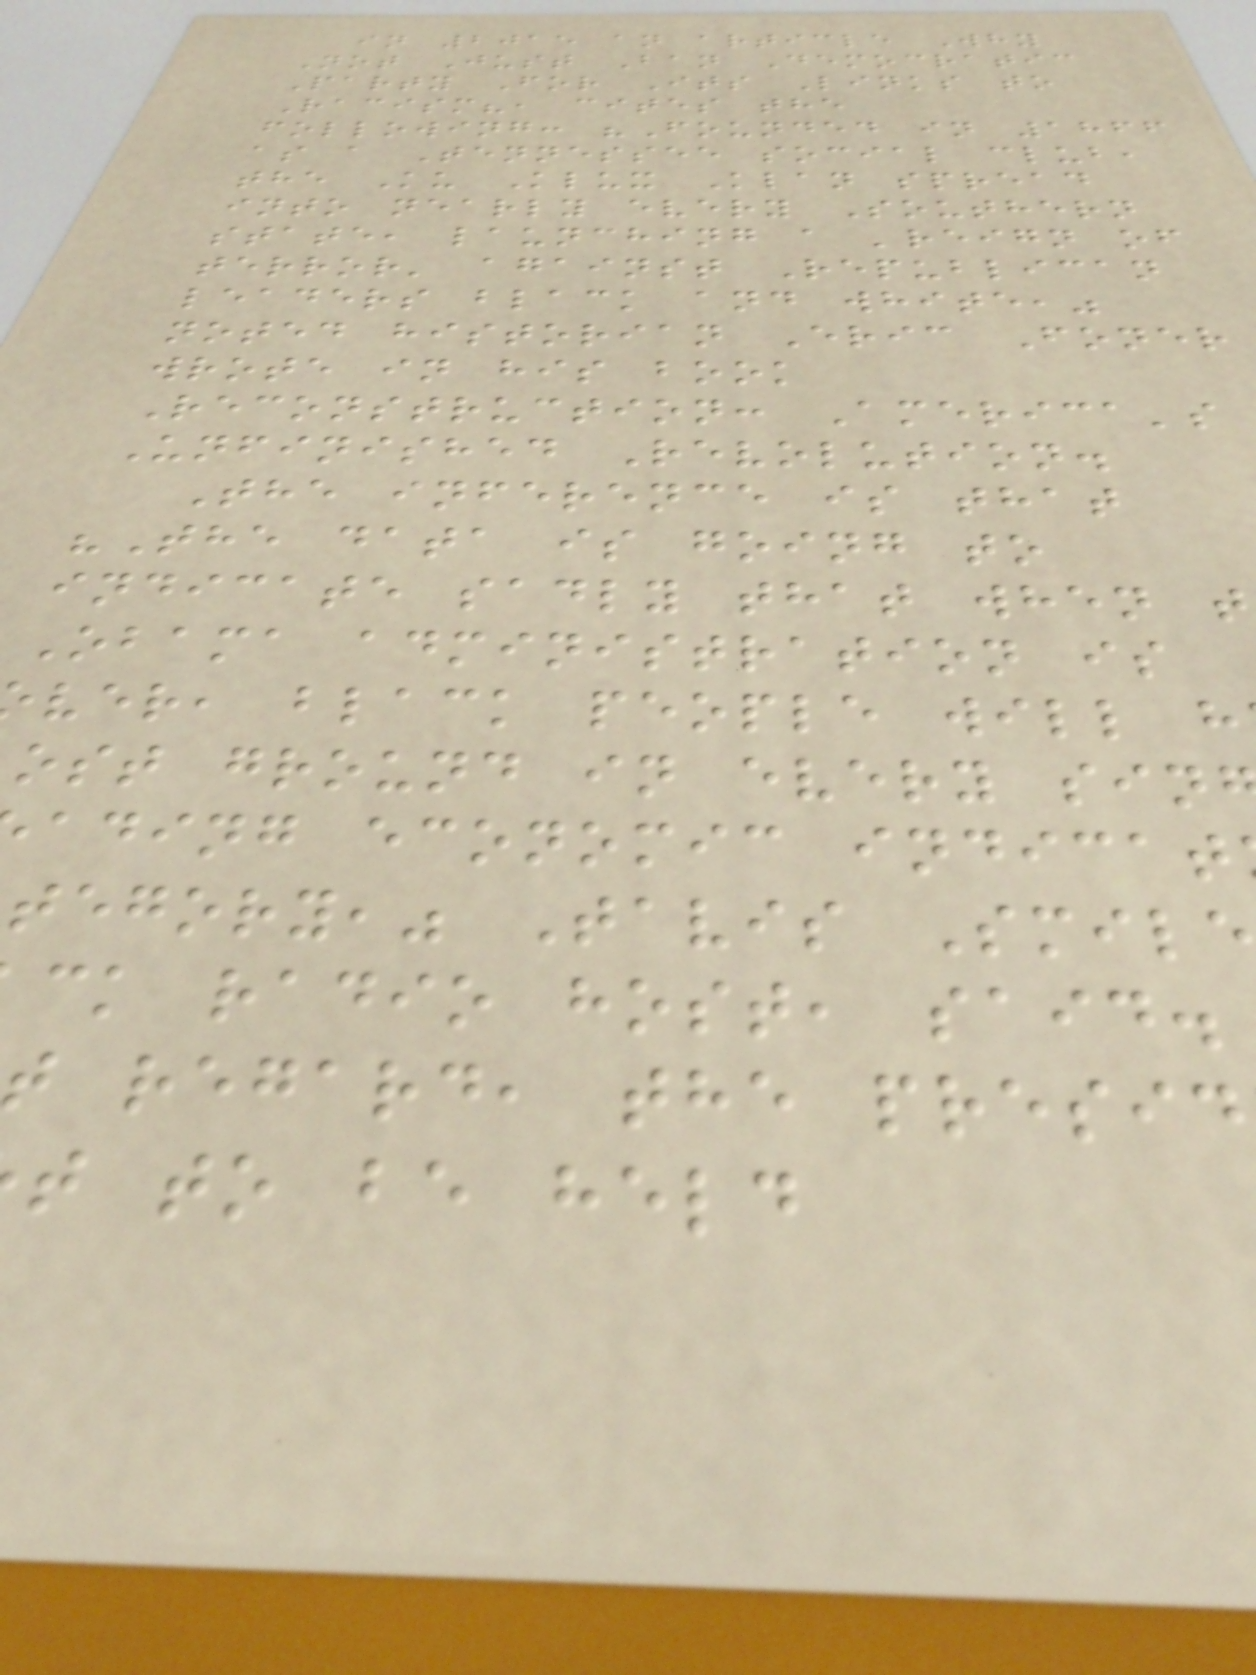in 2015 an article Why
Not Just Ban Democratic
Party For Its Links to
Racism?, cites the
following: "Founded in 1866
as a Tennessee social club,
the Ku Klux Klan spread
into nearly every Southern
state, launching a 'reign of
terror' against Republican
leaders black and white,"
noted historian Eric Foner
wrote in his book
Reconstruction: America's
Unfinished Revolution.
The inference is that
"The data is going to
indicate sadly that when t
Obama administration is
ver, black people will h
ost ground in every sin
ading economic indicat
tegory," Tavis Smil
ck radio host, said.
t regard, the presid
t to be held
